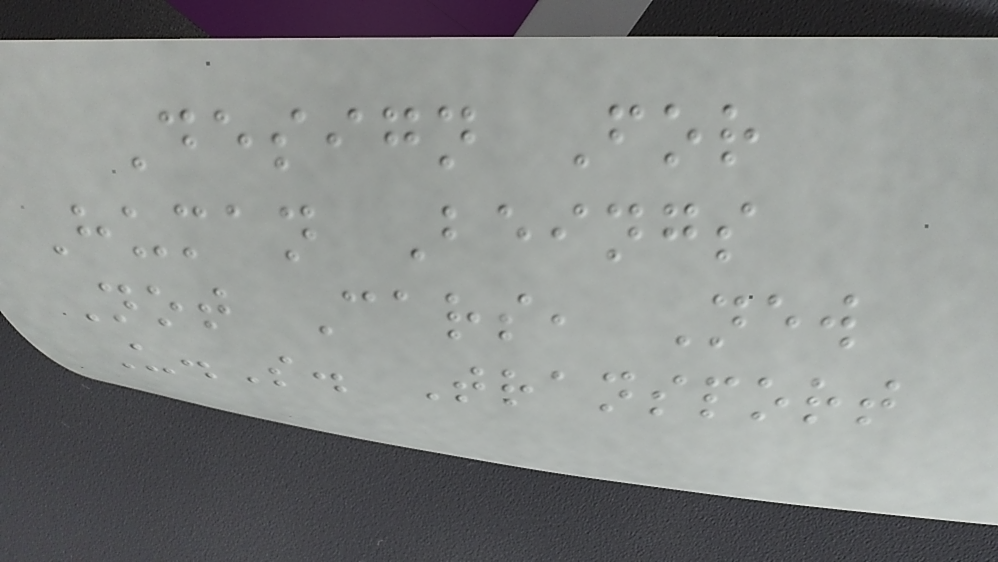Design For
Human Beings
Not Cars, New
U.S. Transport
